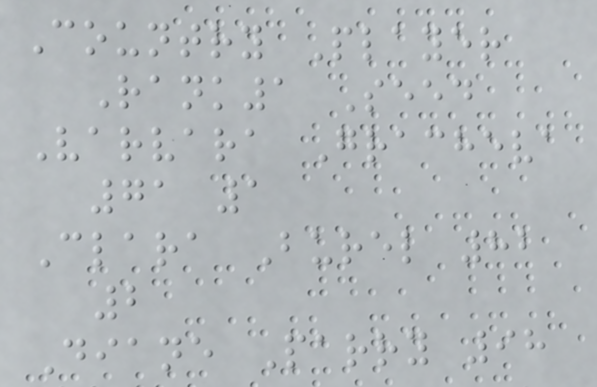Country Player
Rank1 Seed
Varvara Gracheva
71 1
Clara Burel 82
2
Diane Parry 98
